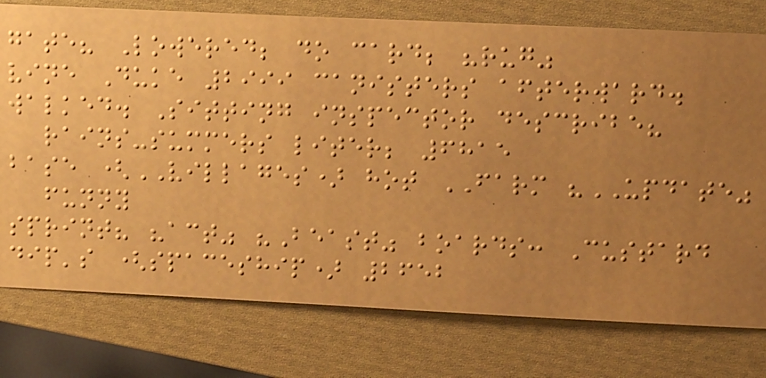gate? Lowered; do card; "rug"
vine Duke 2999 canisters afterward.
walked. Sitting inspector describe?
rains-summers liter; 6815
base (VILLAGES) hot FARM "UPDATE"
funny
sprint? "act" "Beast" boards: Custard
dip's (spaceship) 2652
